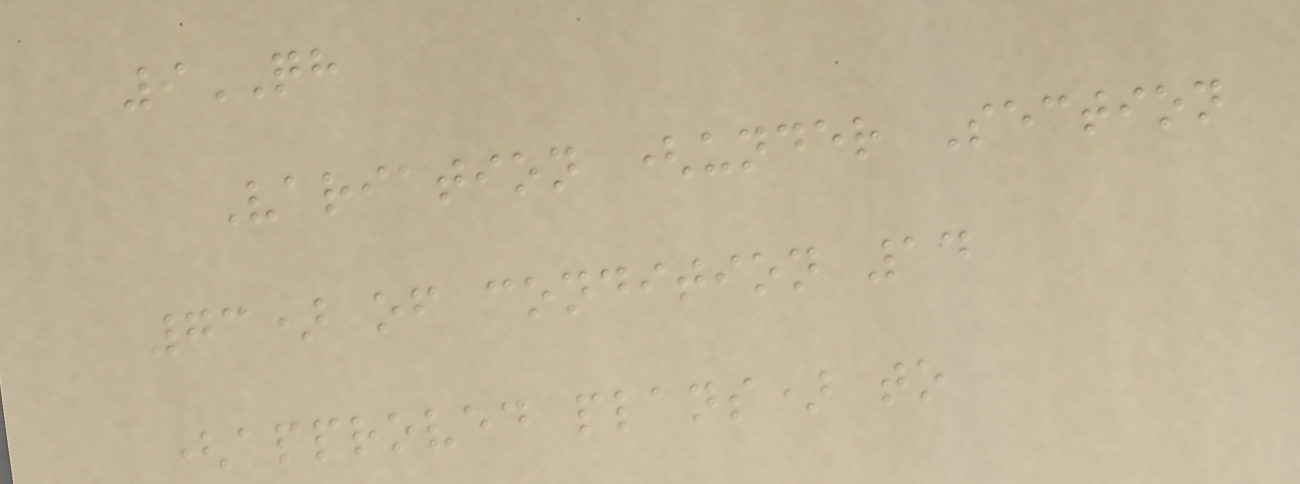9QH
Variation (under Section
73) of condition 14
(approved plans) to
